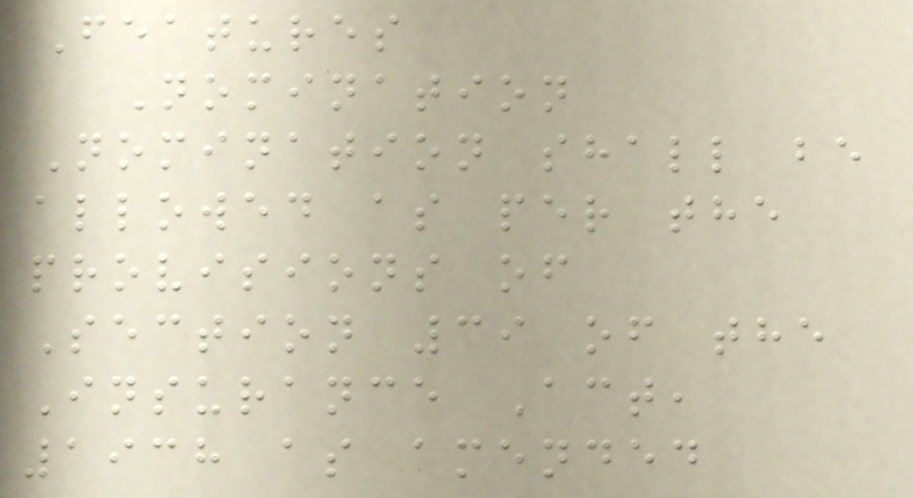Features
Nomination
Nomination shall be
allowed as per the
provisions of
Section 39 of the
Insurance Act,
1938 as amended
